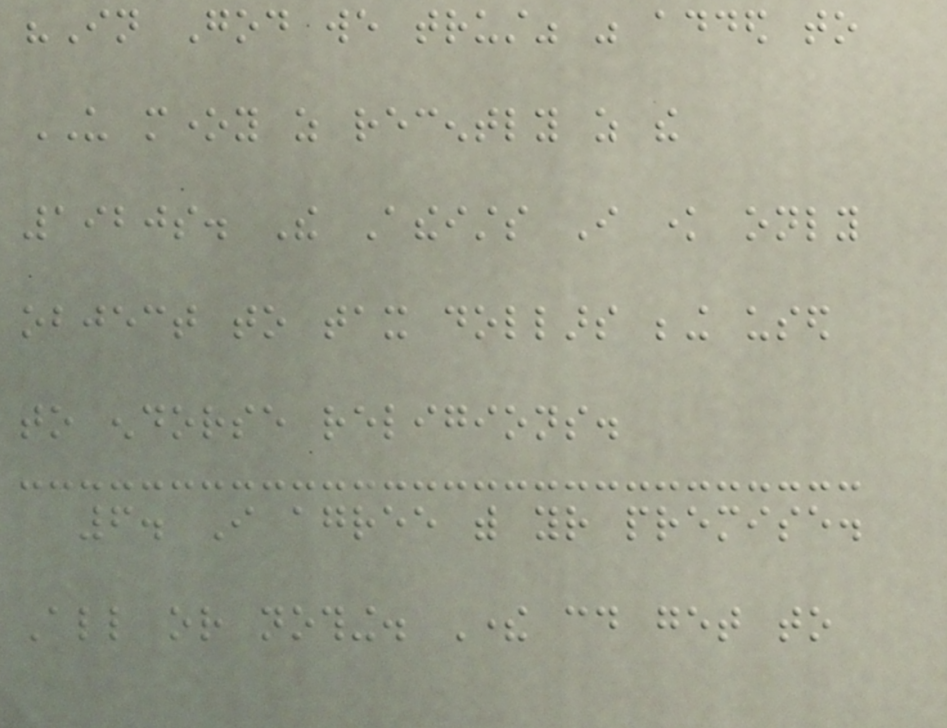"In God we trust" was added to
US money as recently as the
1920s. The Atheists I know only
object to tax dollars being used
to endorse religions.
6. I agree with your premise.
All or nothing. There could get to
